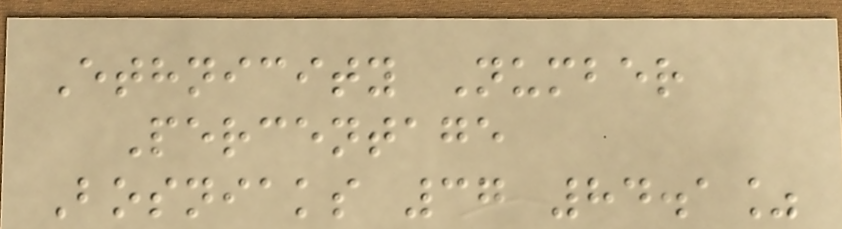Ethnicity Number
Percentage
Bosniaks 37 84.1%
